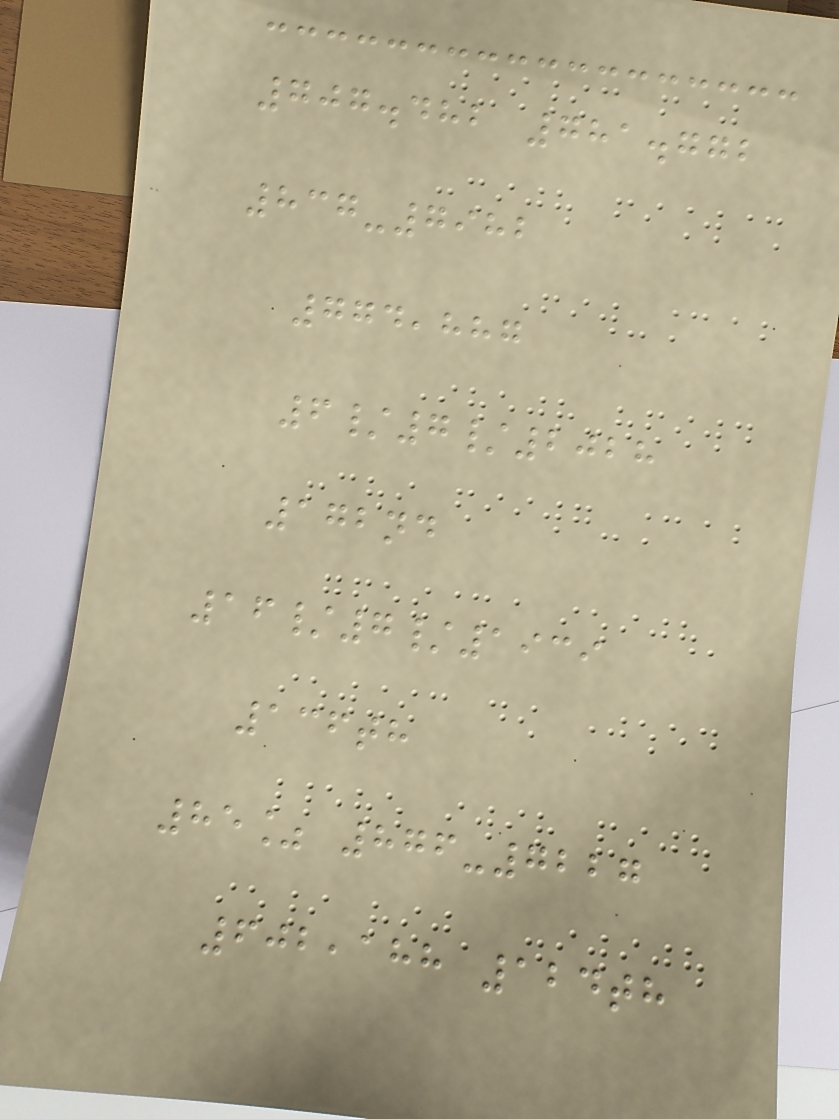707.482 781.772
837-7982
774,887
6/7/2028
172nd
16/7/1939
136th
85% 876-7227
602,188 124th
